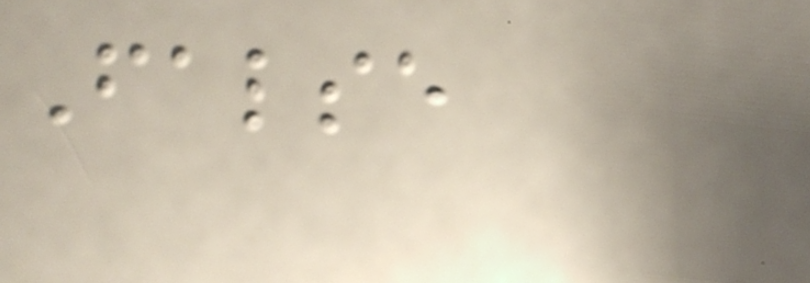False
